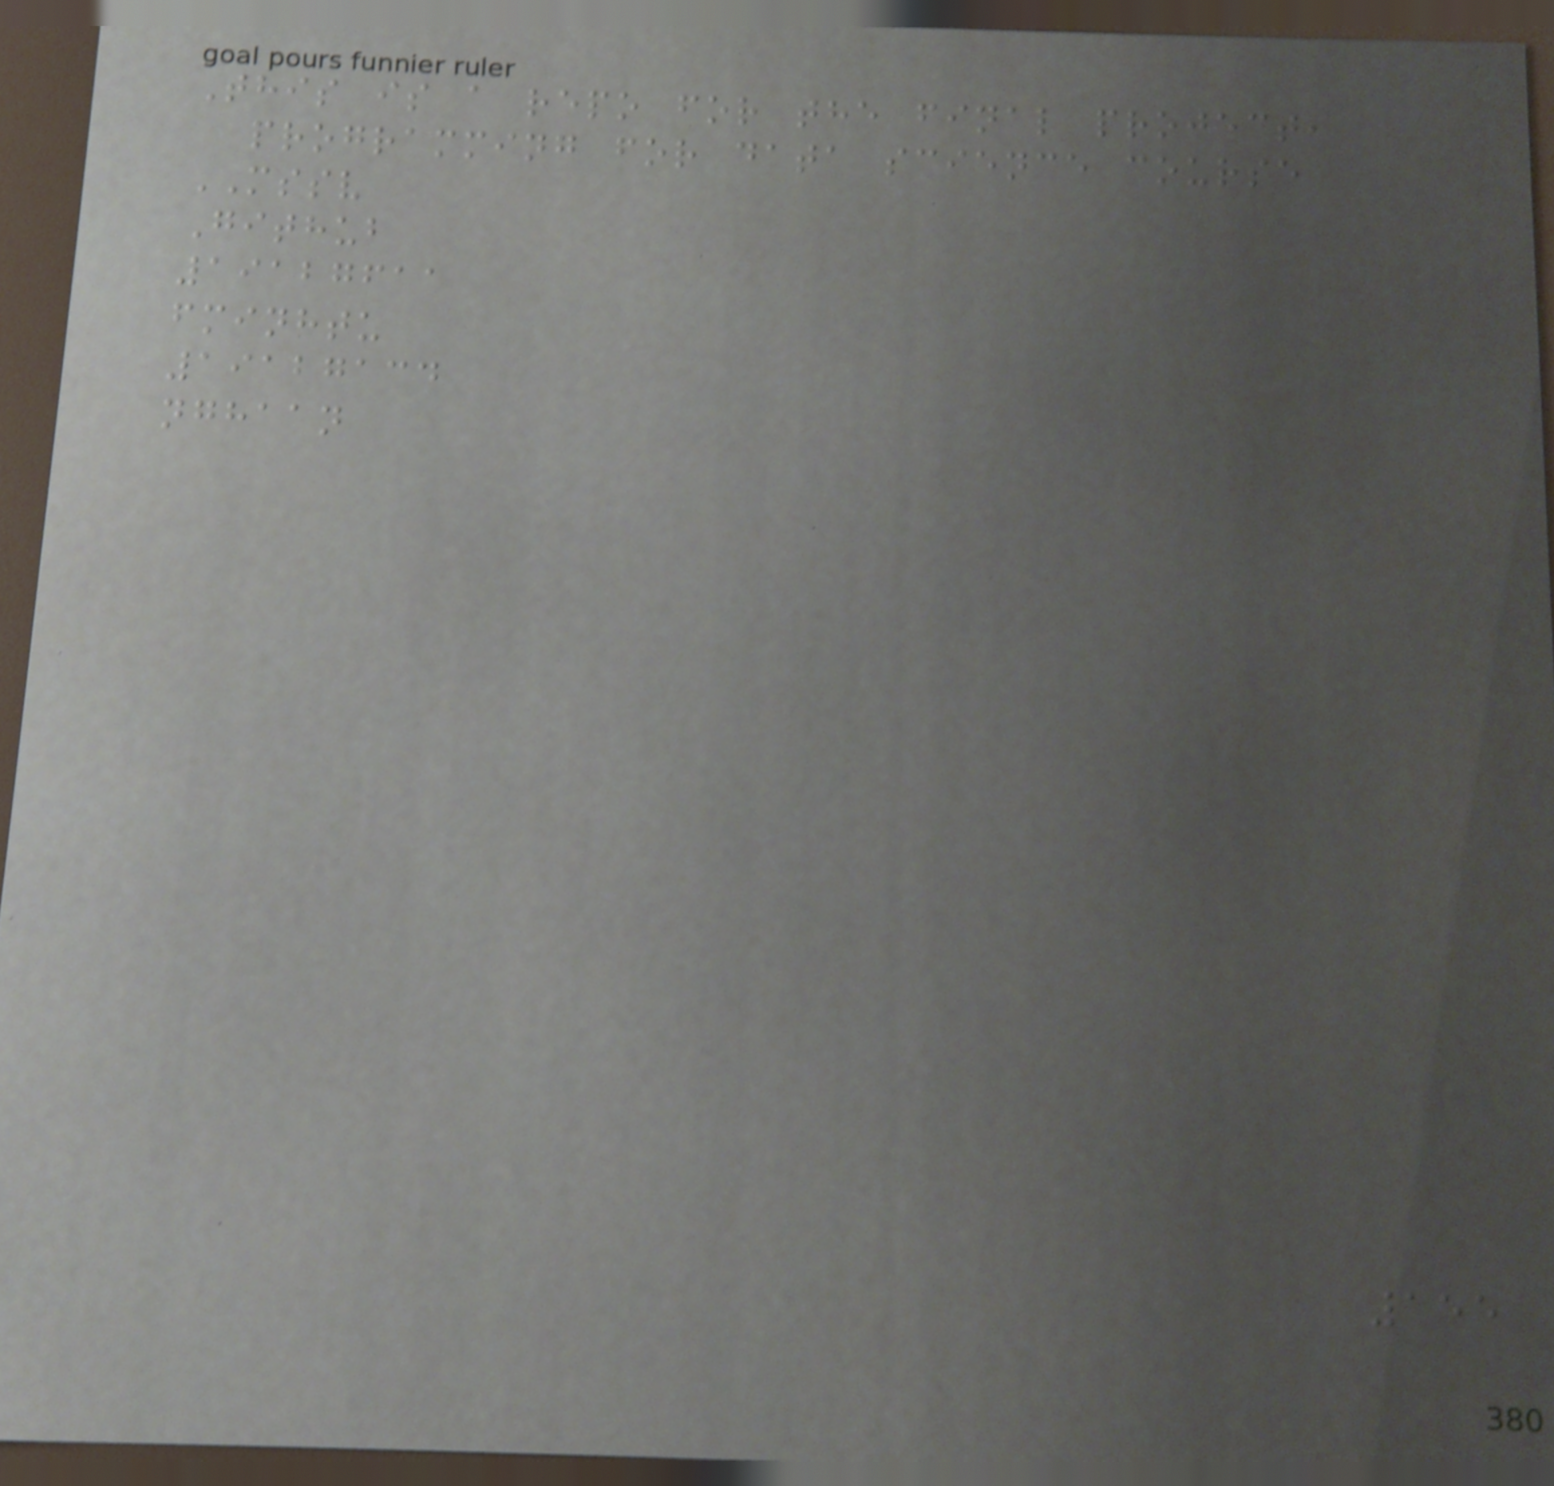This is a repo for the final project,
programming for data science course
MSSV
Github
19127611
fminhtu
19127134
nghaan
155
